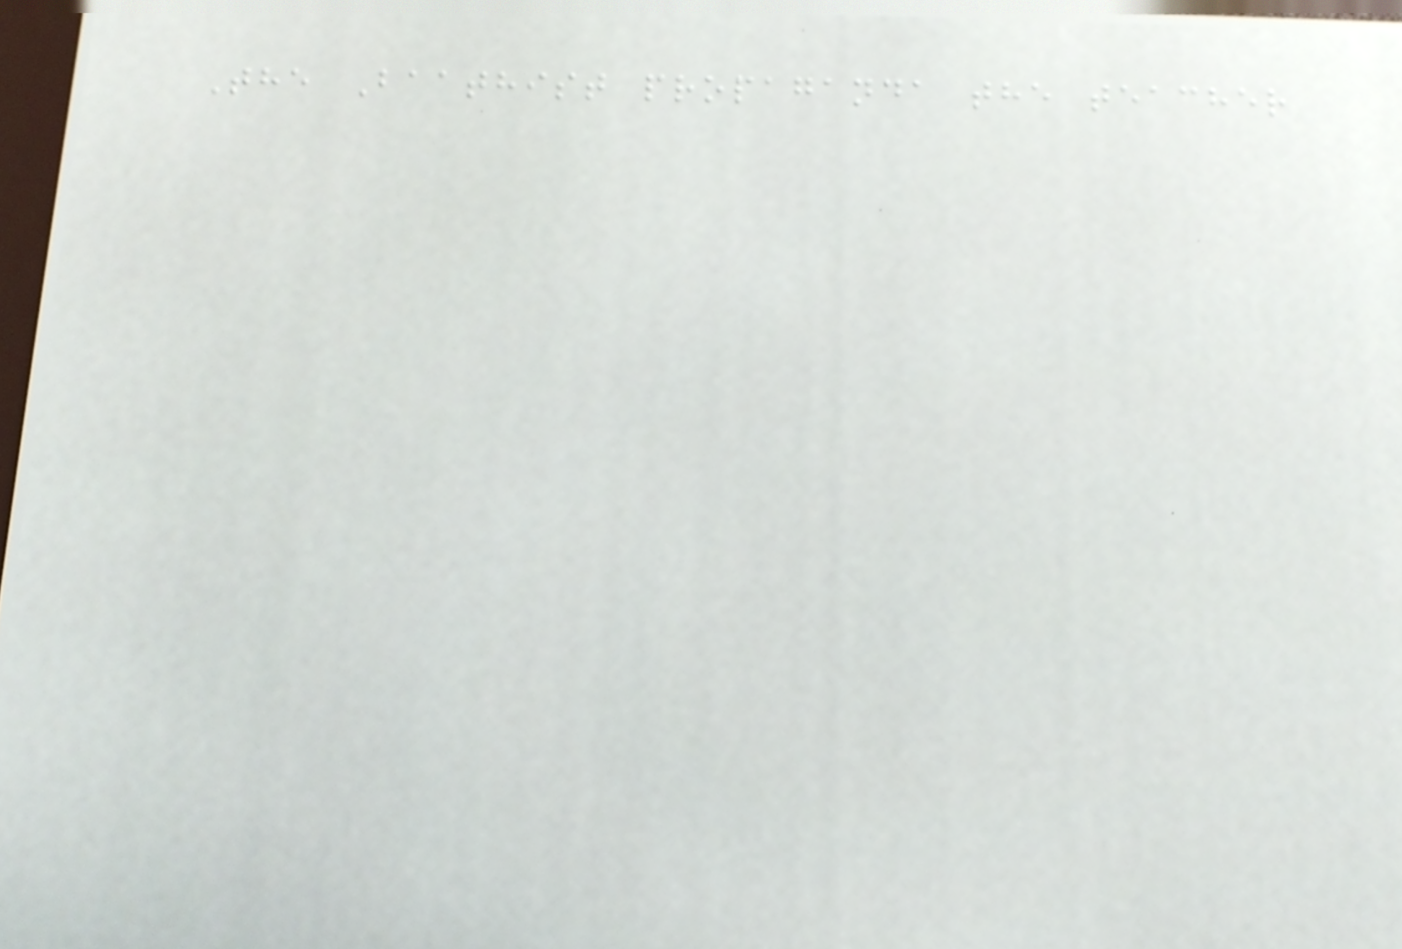The Baathist propaganda the teacher
